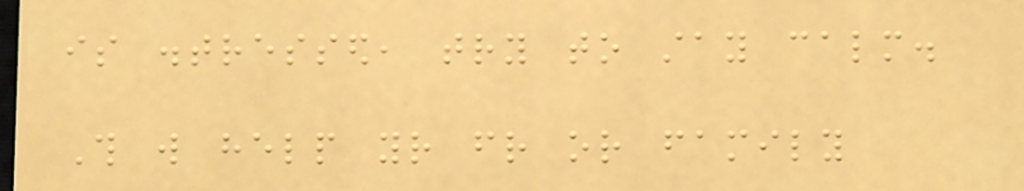is distressed, try to stay calm.
This will help your friend or family
